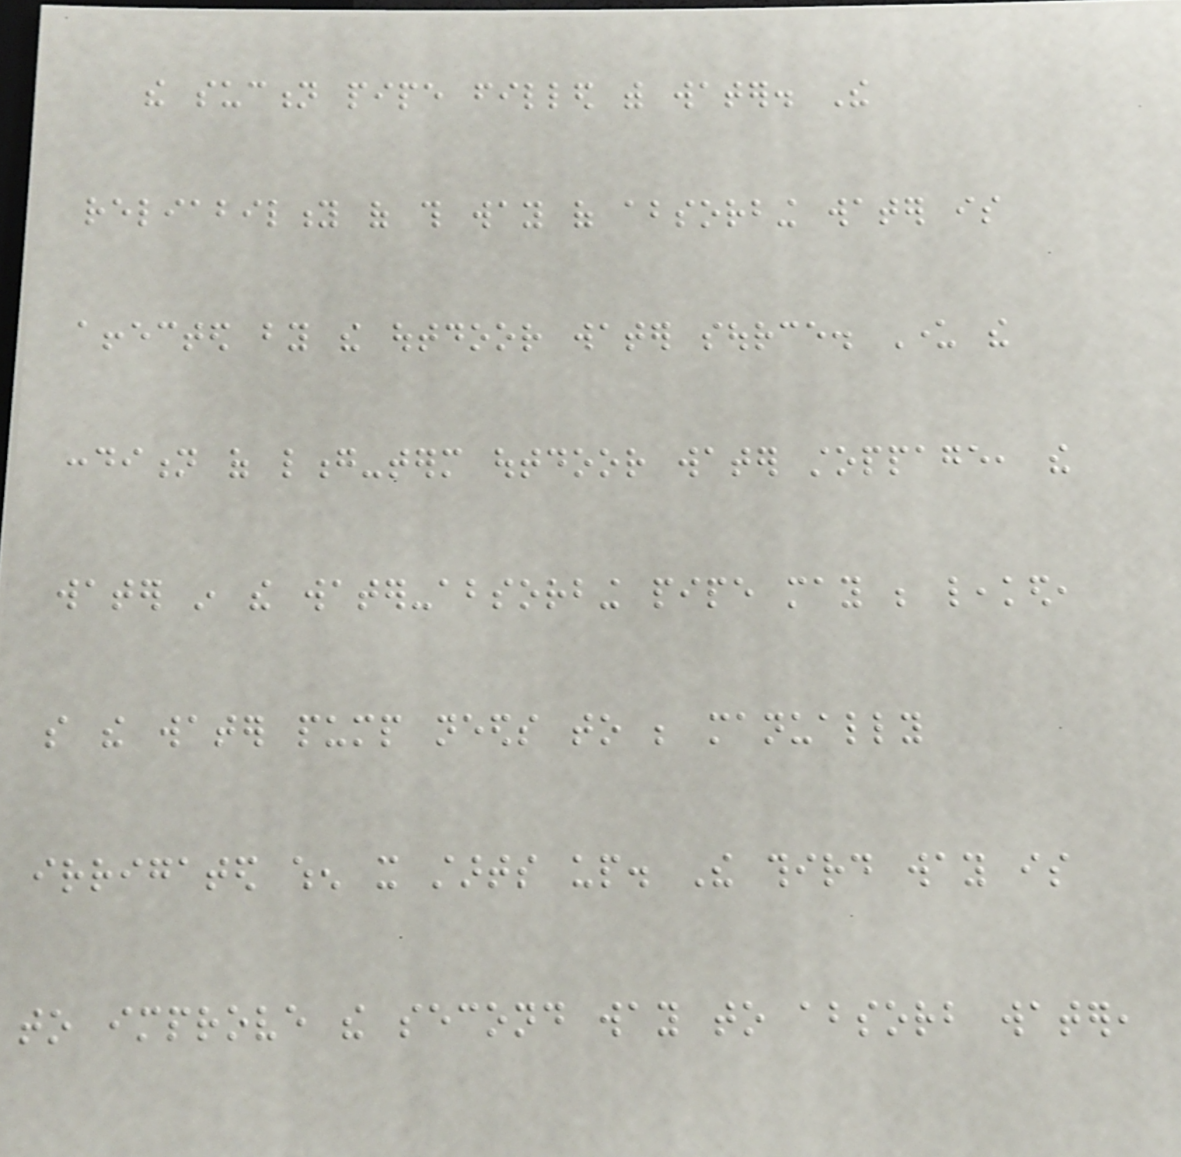the suction pipe filled with water. The
reliability of this way of absorbing water is
affected by the outdoor water source. Under the
condition of long-term outdoor water stoppage, the
water in the water-absorbing pipe may be leaked,
so the water pump needs to be manually
irrigated when it starts up. The third way is
to improve the second way to absorb water,
